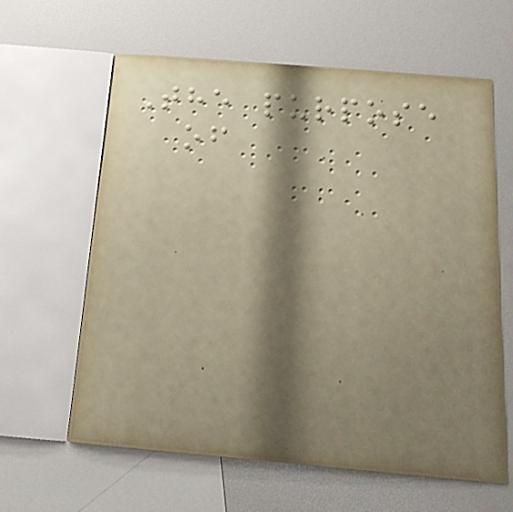The purpose
of
